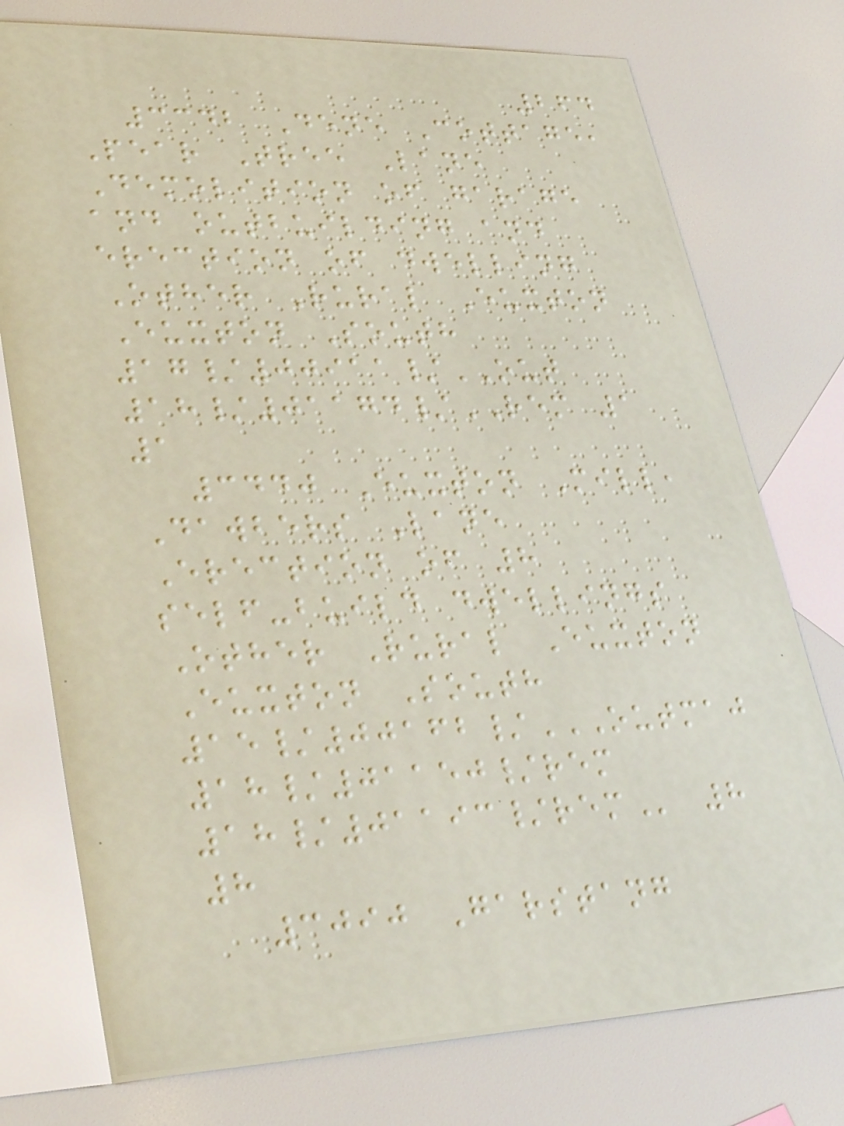264
3342 Dene Cottage,
Pear Tree Lane
Demolition of garage
and outbuilding and
erection of dwelling
Other Rural Euxton
Euxton South
17/00911/OUT
18/01174/REM 1
1
3440 Euxton Mill,
Dawbers Lane
Erection of 8
self-build dwellings
Other Rural Euxton
Euxton South
15/00162/OUTMAJ
18/01150/REM
18/01193/REM 8
8
3090 Garstang
